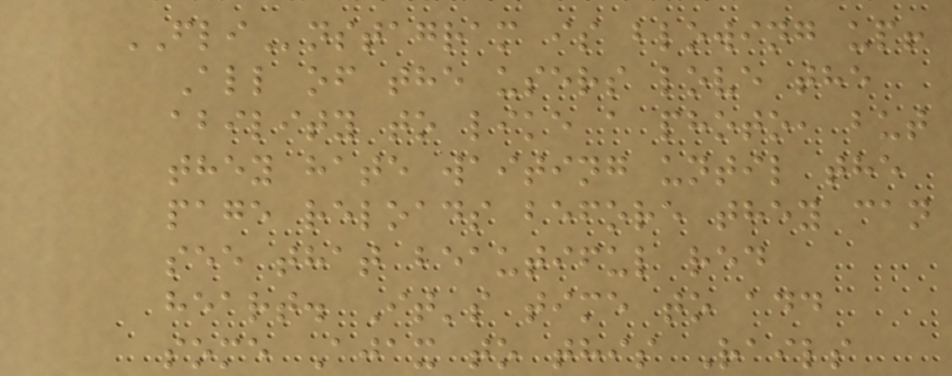FLInstagram is blowing up!
All of the users love the
ability to like a photo, but
they hate waiting until the
page reloads before they can
see that beautiful red
heart. It's time to add
some Ajax to this Rails
